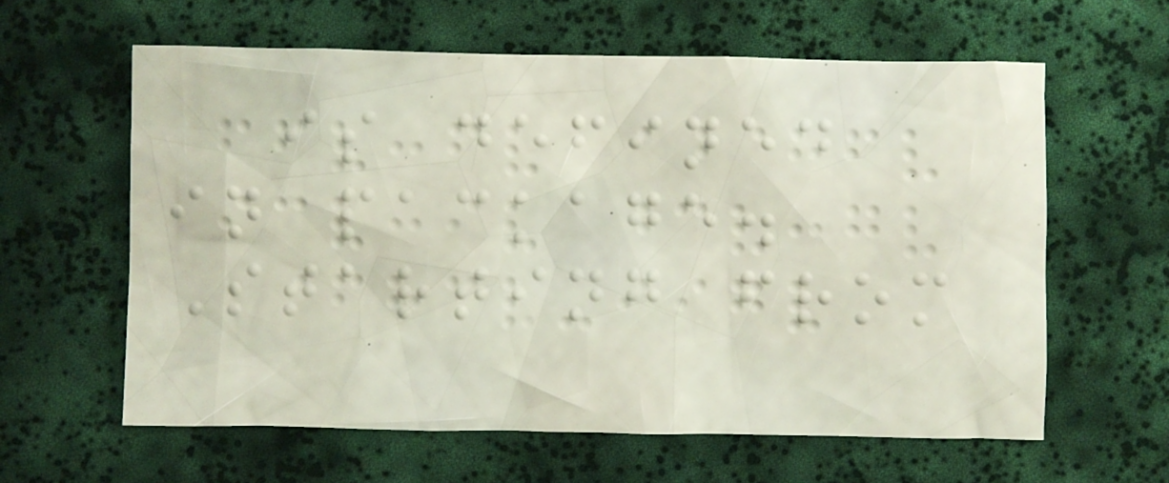is defined
in package.
Starting from
